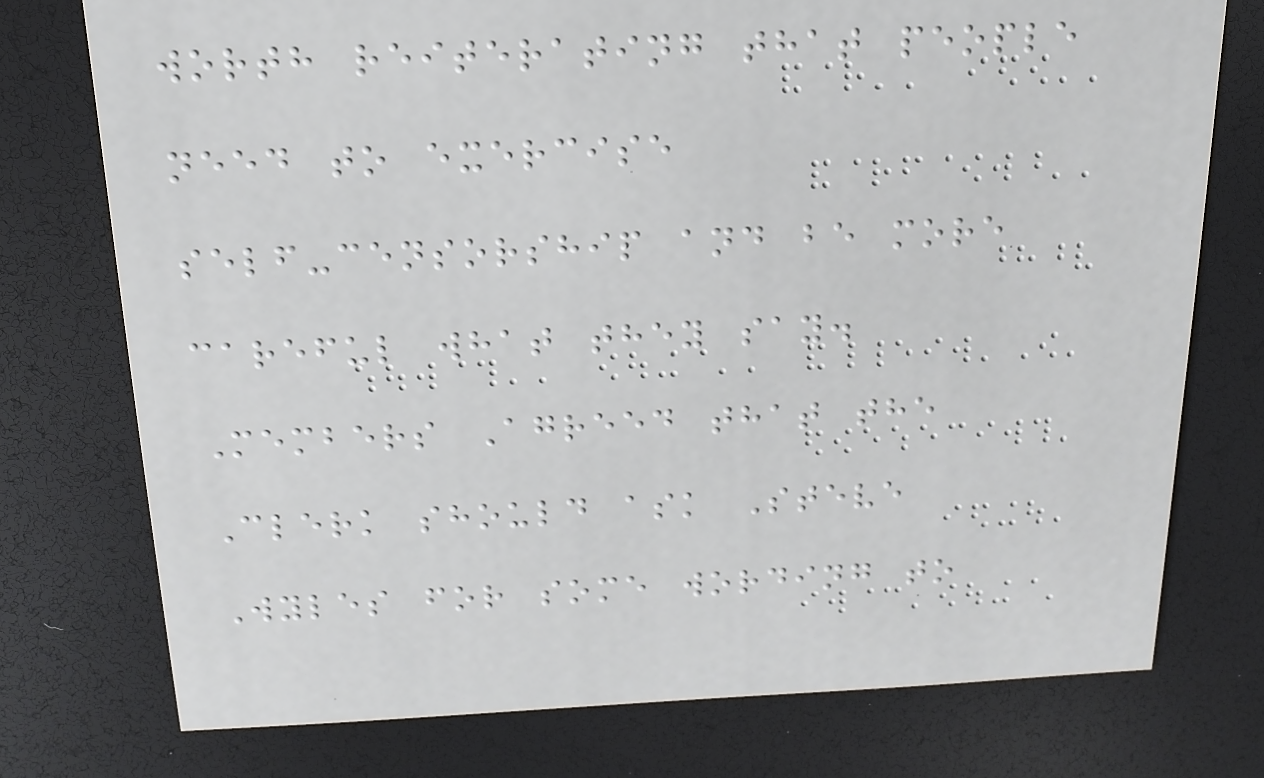worth reiterating that people
need to exercise
self-censorship and be more
careful what they say.
Members Agreed that the
Clerk should ask Steve
Wyles for some wording to
